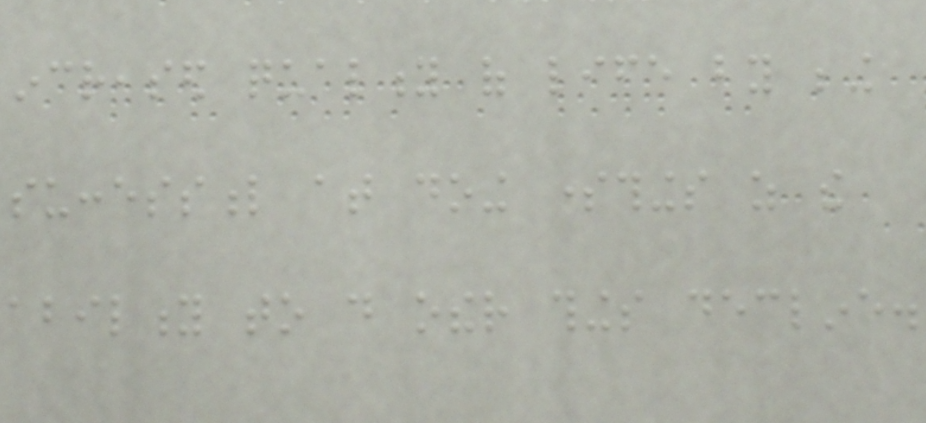increased quality of life by being
successful at doing somethings as the
ability to do other things decline.
